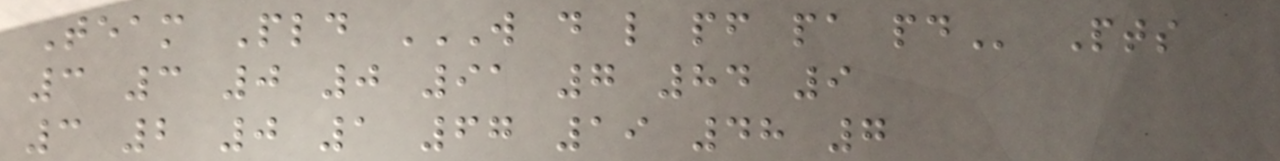Team Pld W D L PF PA PD Pts
3 3 0 0 91 7 84 9
3 2 0 1 67 19 48 7
